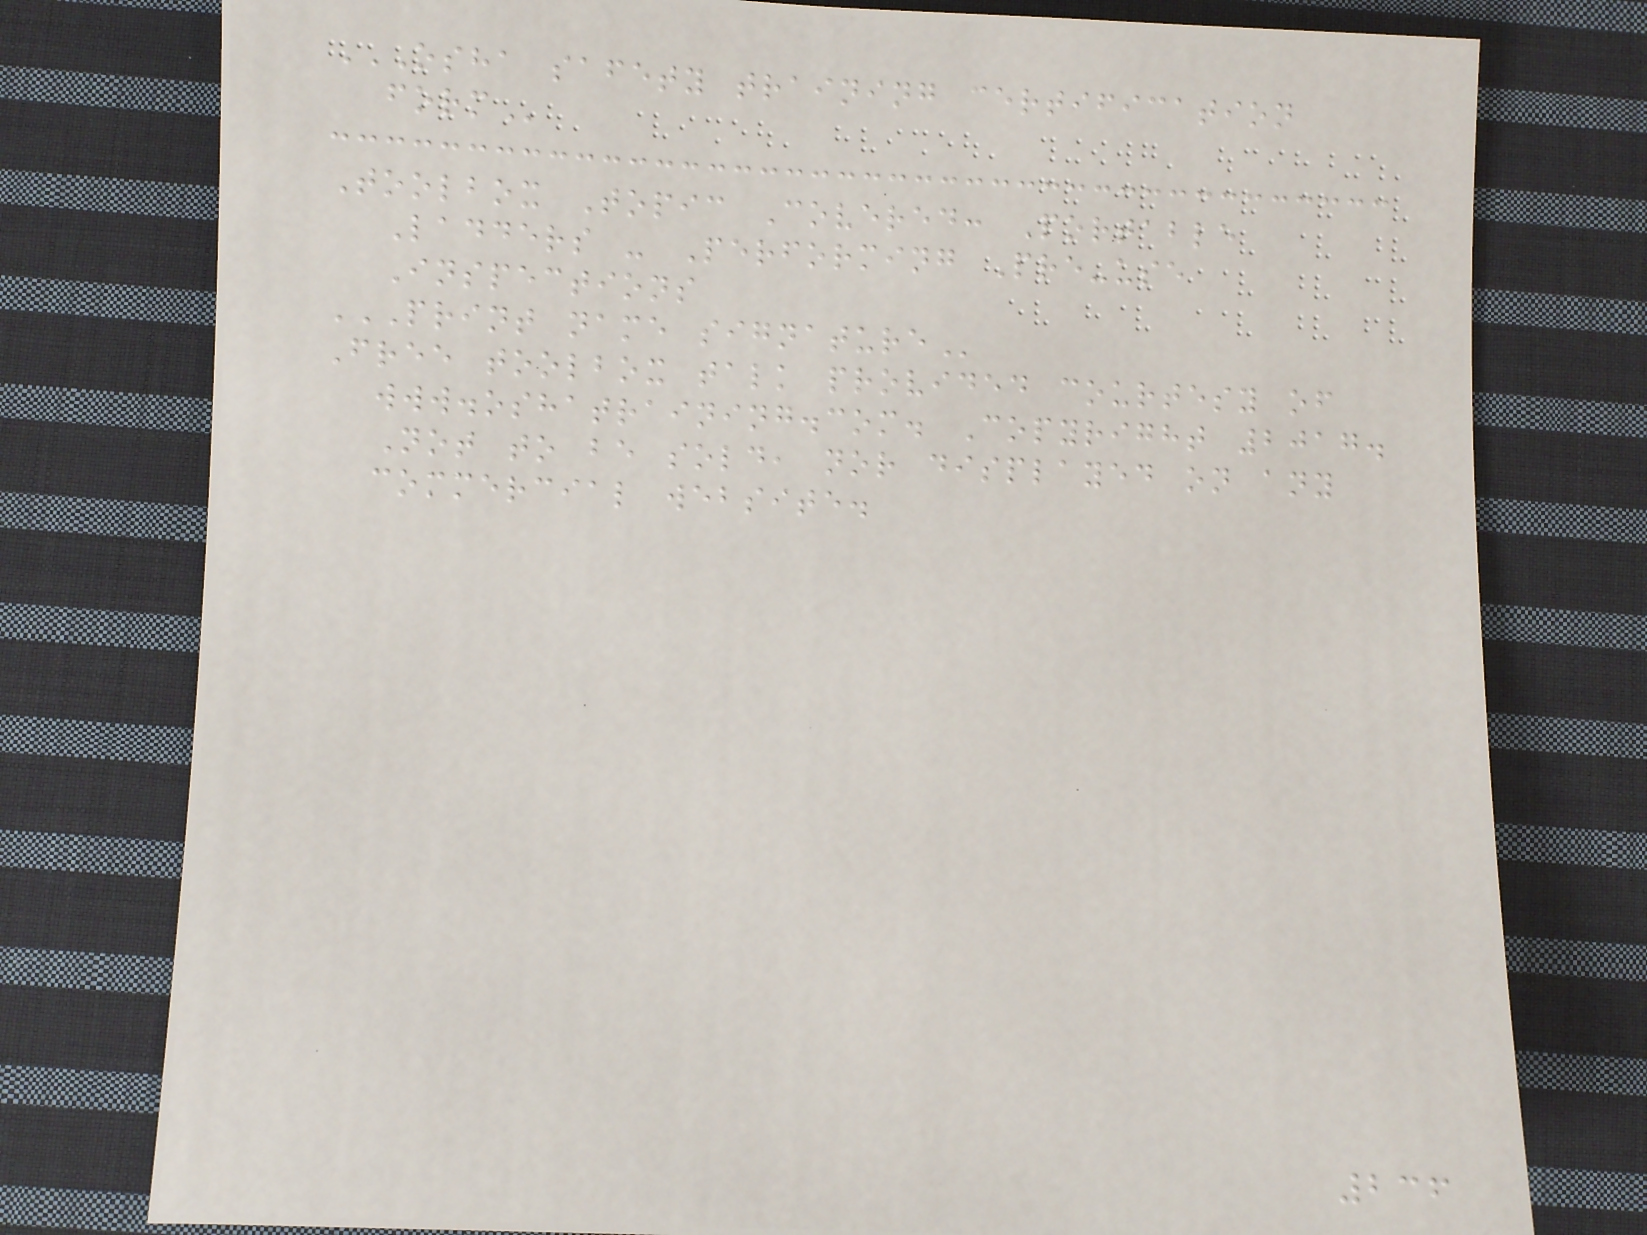OSHA SAFETY TRAINING CERTIFICATION
FORM
Toolbox Topic Covered: Portable
Ladders - Performing Pre-use
Inspections
PRINT NAME SIGNATURE
Free toolbox talk provided courtesy of
www.oshatraining.com. Copyright 2017.
Not to be sold, nor displayed on any
commercial website.
236
